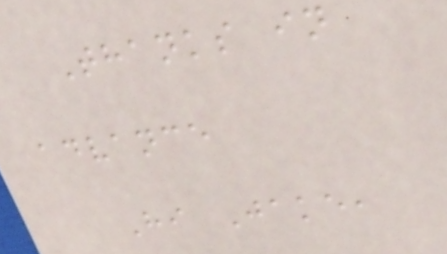Thanks in
advance
Hi Jake,
